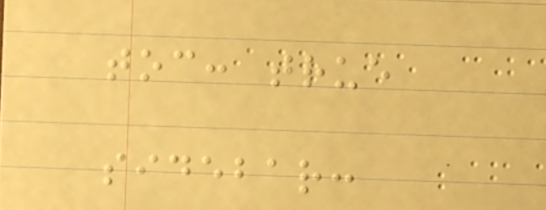toc: true
sidebar:
